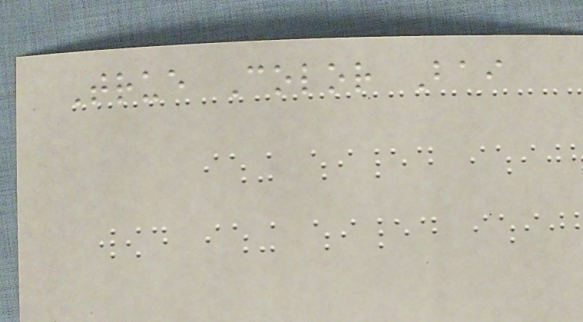True Color Bai
